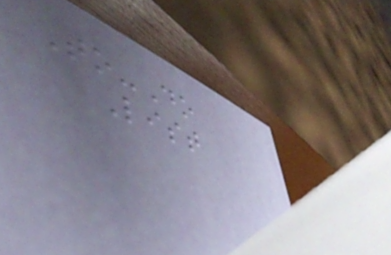To-Do
List
